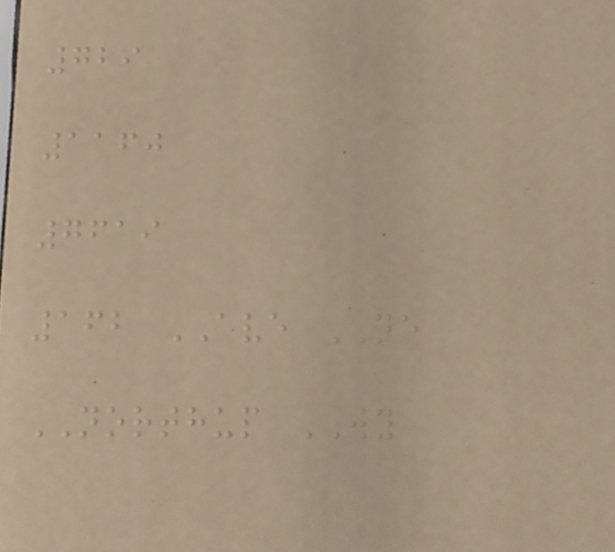729
1160
7619
162 AVE NE
NORTHUP WY
